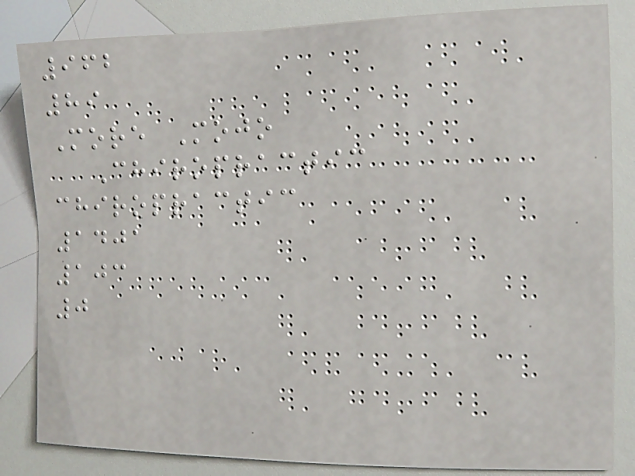962
89
More Mojo
Chiropractic
chiropractic
1401
103
0
